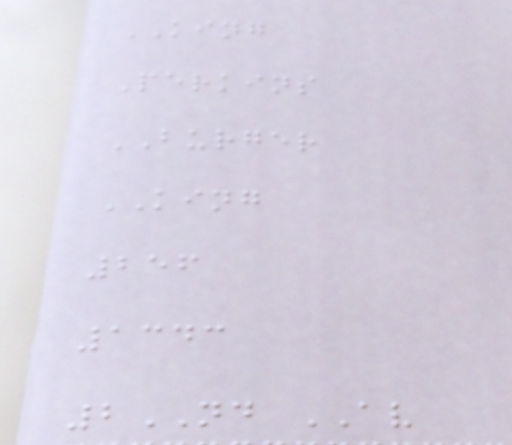KING
Perkins
BURGER
KING
256
1343
2ND AV
